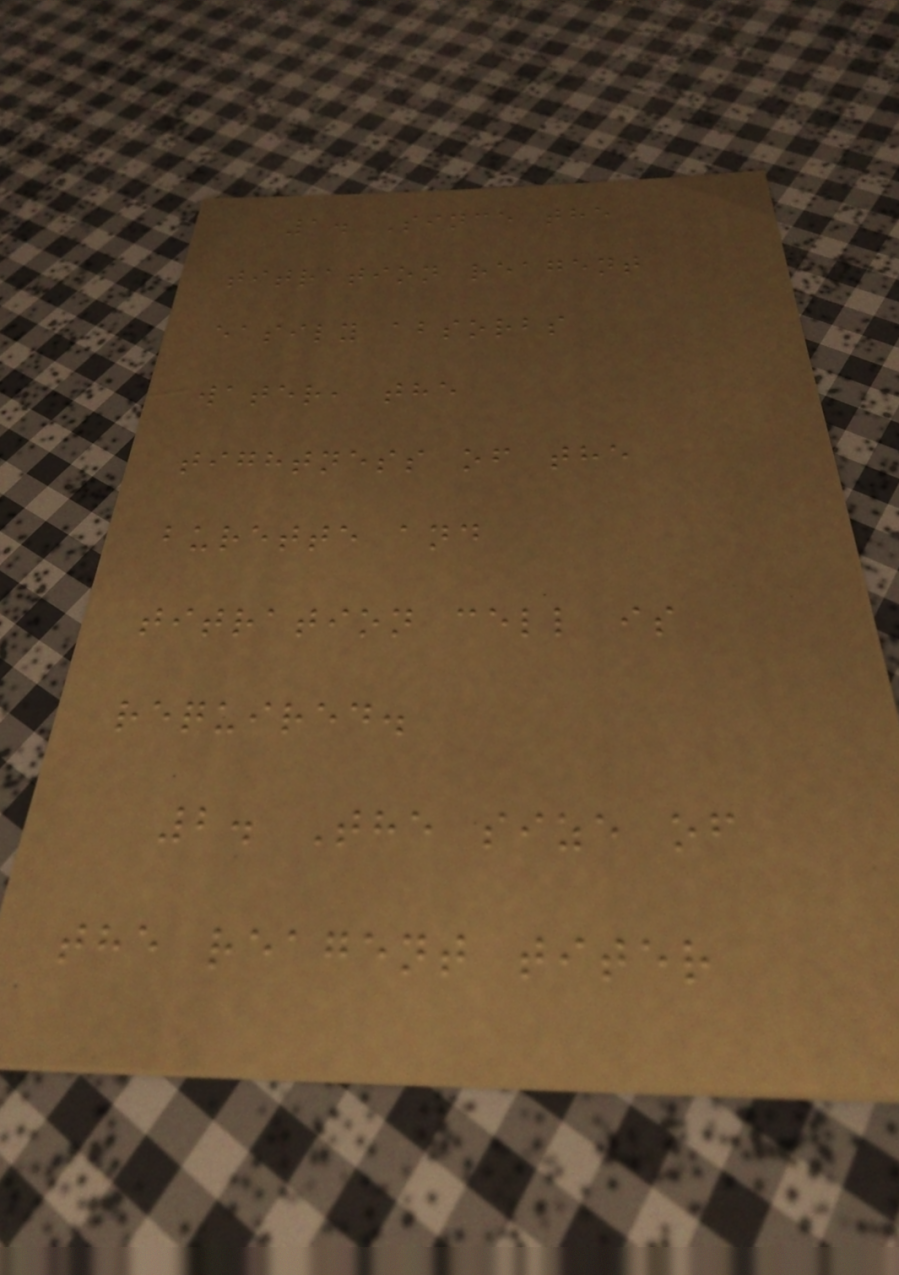1. Since the
titration reagent
easily absorbs
water, the
tightness of the
burette and
titration cell is
required.
2. The size of
the reagent titer
